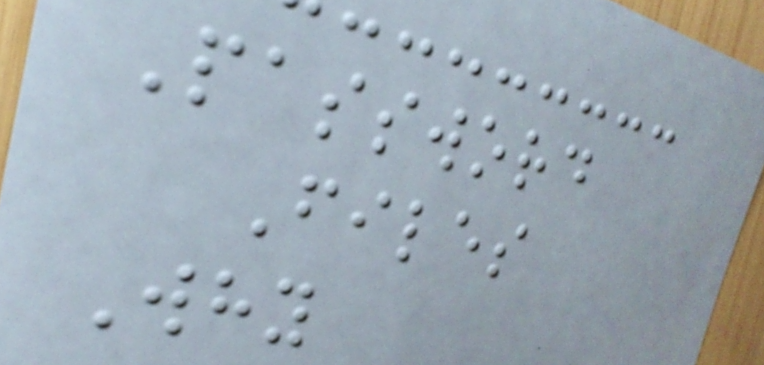Password
Files
Why
